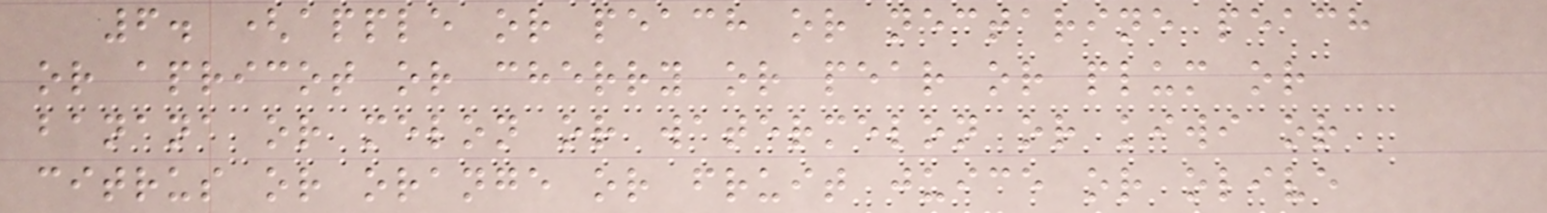6. (apple or peach or nectarine peach
or apricot or cherry or pear or plum or
banana or melon or watermelon or kiwi or
citrus or orange or fruit juice or olive
